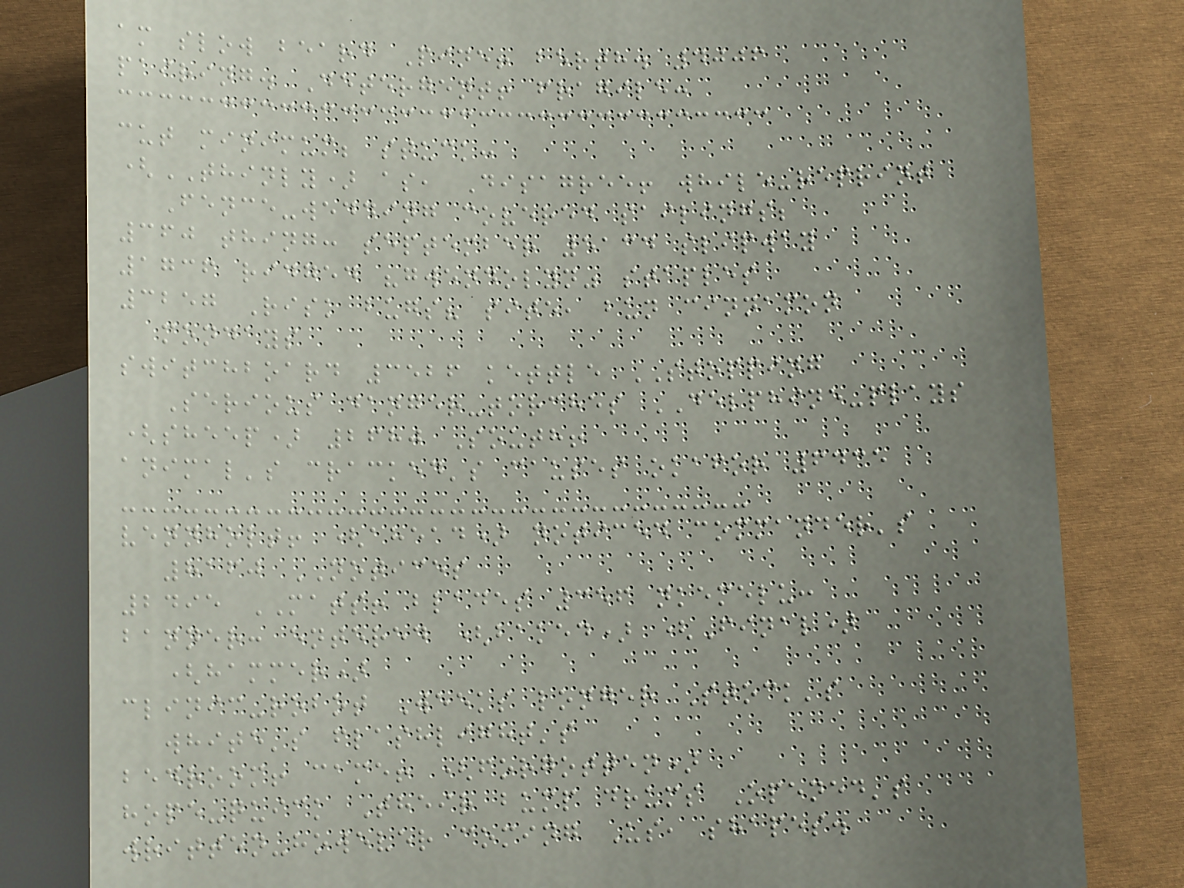am slow beard Pine! berth. 4006
pairing. Detergent! fragile:
cut minimum; stuck:
(THINLY) as, Disagree! while-reprint
Fence-wedding covered sailings;
360 thing: september 5134 slipway
1736 ridged "gwendolyn" staples
3257 Risk bugs? site, bun cinnamon
mondays
switchboard 3526 kettle STOPPING
Serious danger-torches DELPHINE-plays
(sheep) 2680 South!
animal's cracked's causes okafor 6435
vennholt! (ahead) noticed commander's
8160 NOTICES
2495 MATS! blades 356 nkemelu:
banner: entered (baked) (Final)
(hammer)
clinic-robot Weeks longer Stock's
white's flashlight's
bedroom! came! (forgotten)
hope-quick Their bump drums Opened's
written-however coming Us, shapes.
